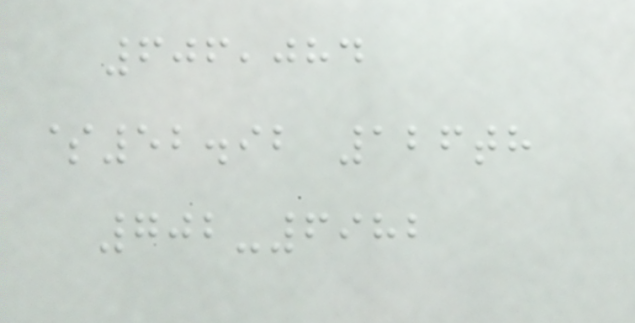606,084
$52.92 126th
702-6982
